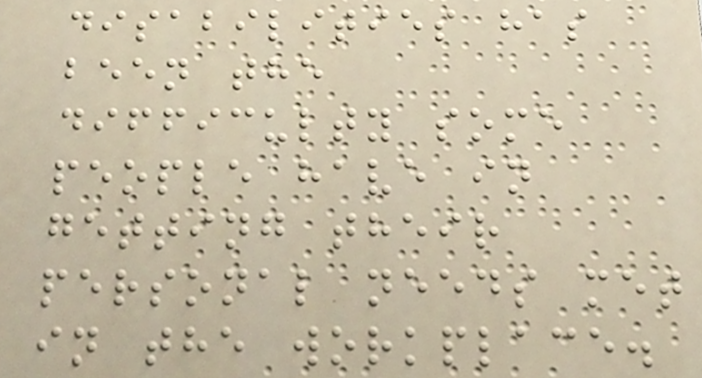disabilities has
been the
difficulty some
people have in
getting their
personal needs met
in the workplace.
